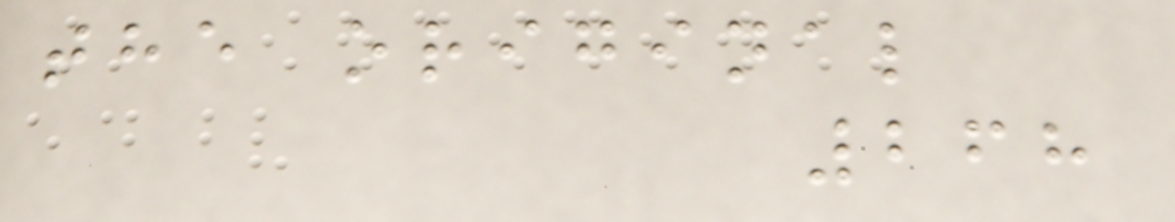the original
268
